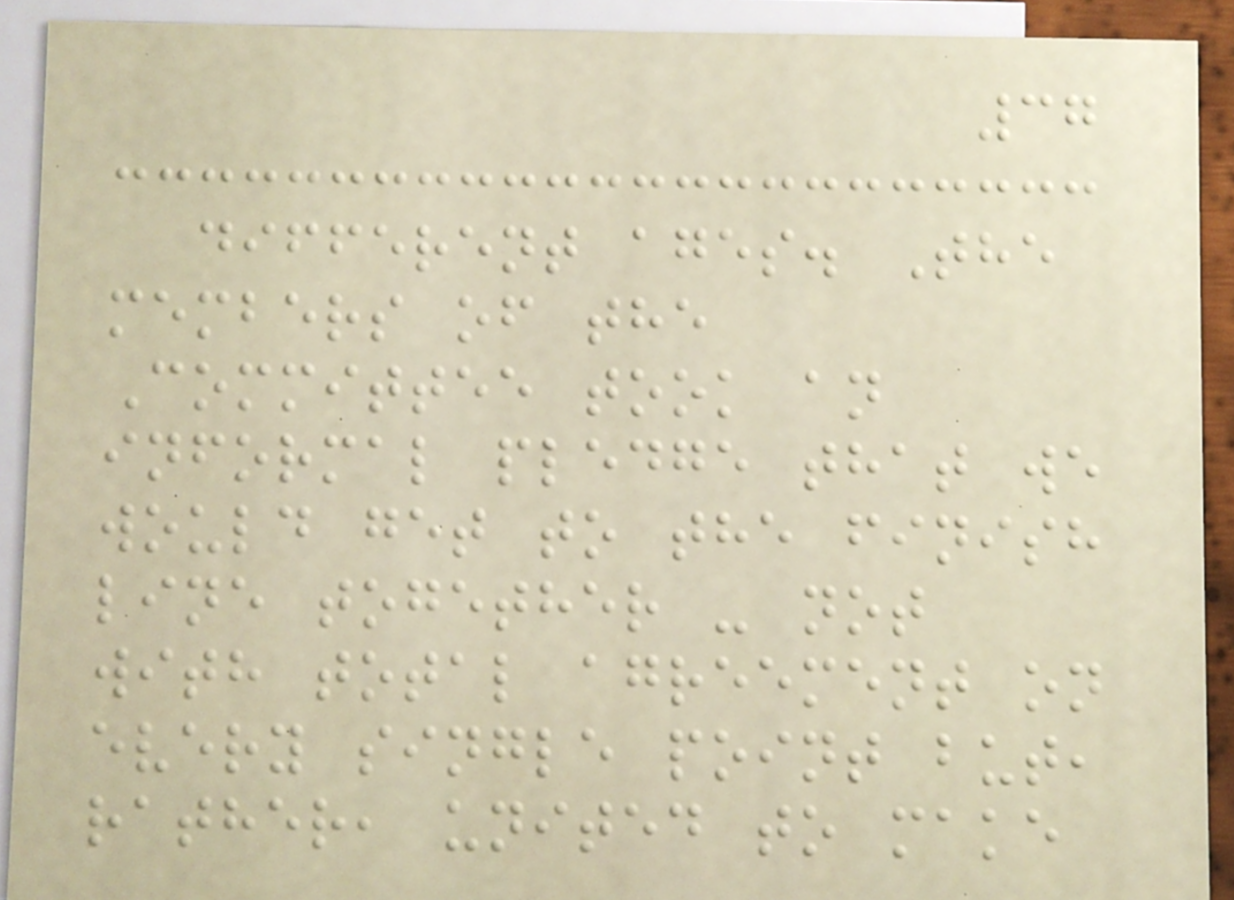37
different ages. The
members of the
Committee took an
informal pledge that we
would get to the finish
line together - not
with total agreement on
every single point but,
rather, united to make
